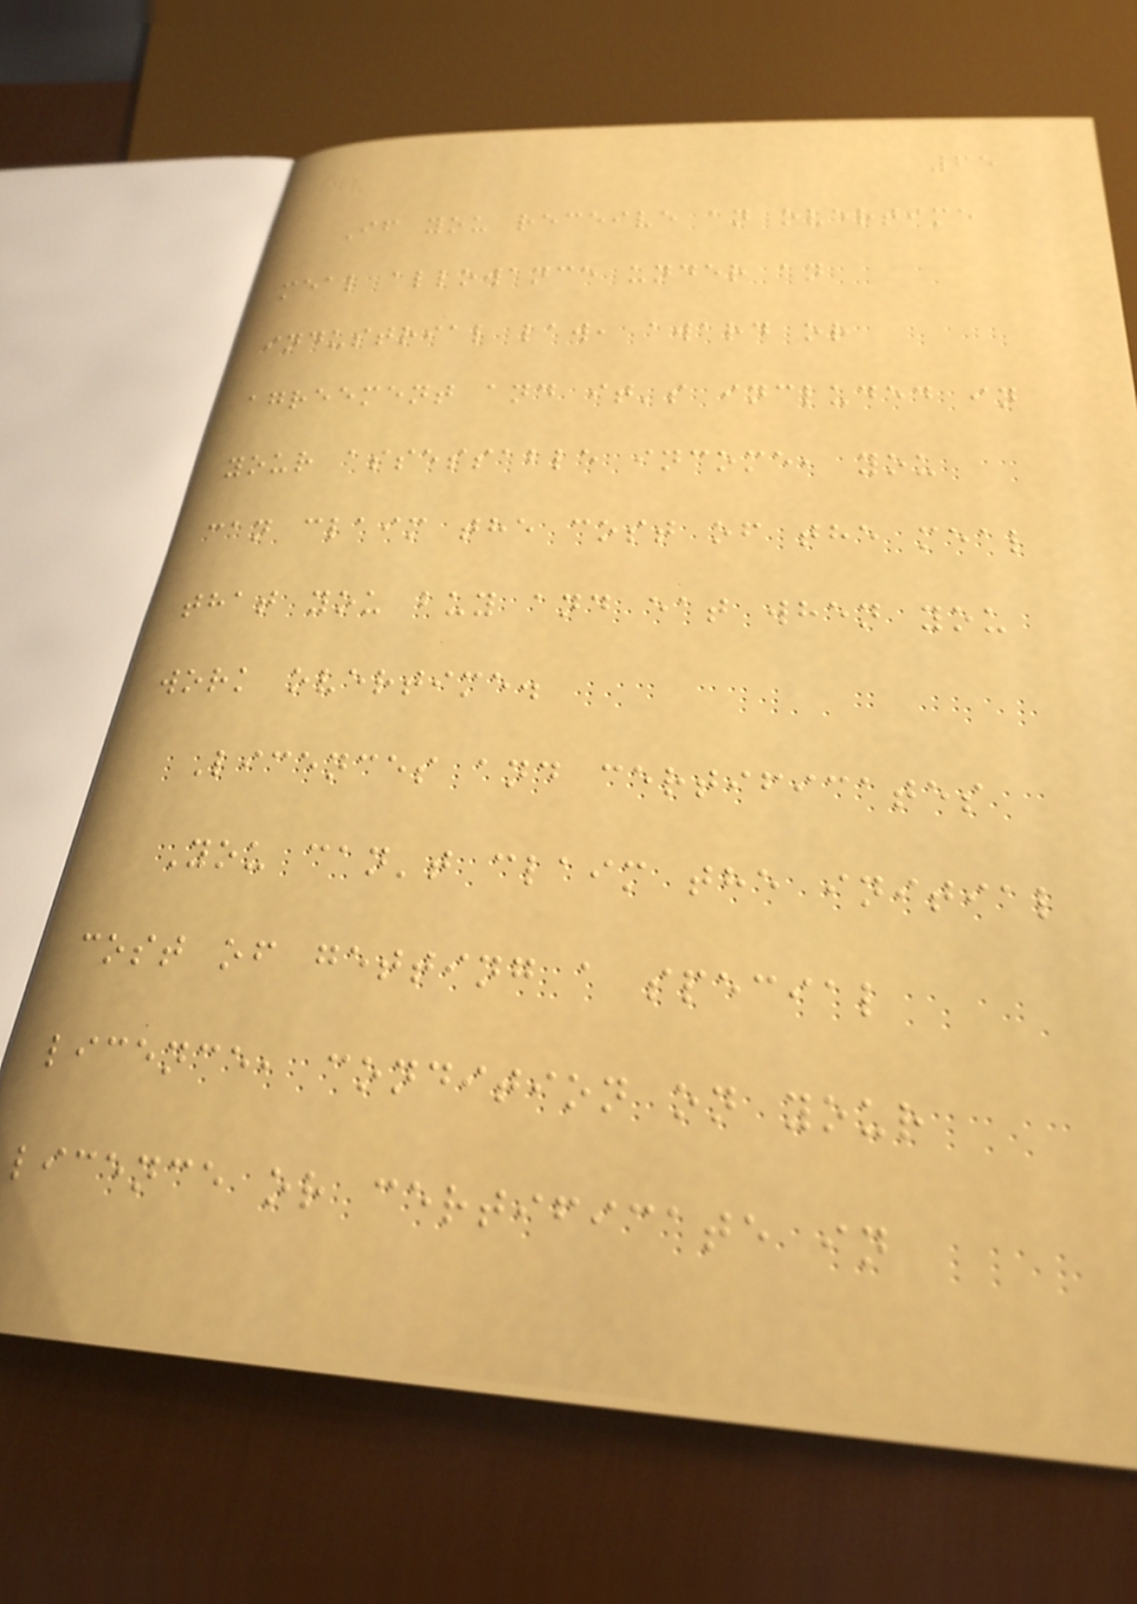65
If you receive an overtime
meal allowance under an
industrial law, award or
agreement and it's included in
your assessable income, you
can claim the cost of the meal
that you buy and eat when you
work overtime.
Licences and certificates
You can't claim the initial
cost of getting a special
licence, condition on your
licence or certificate in
